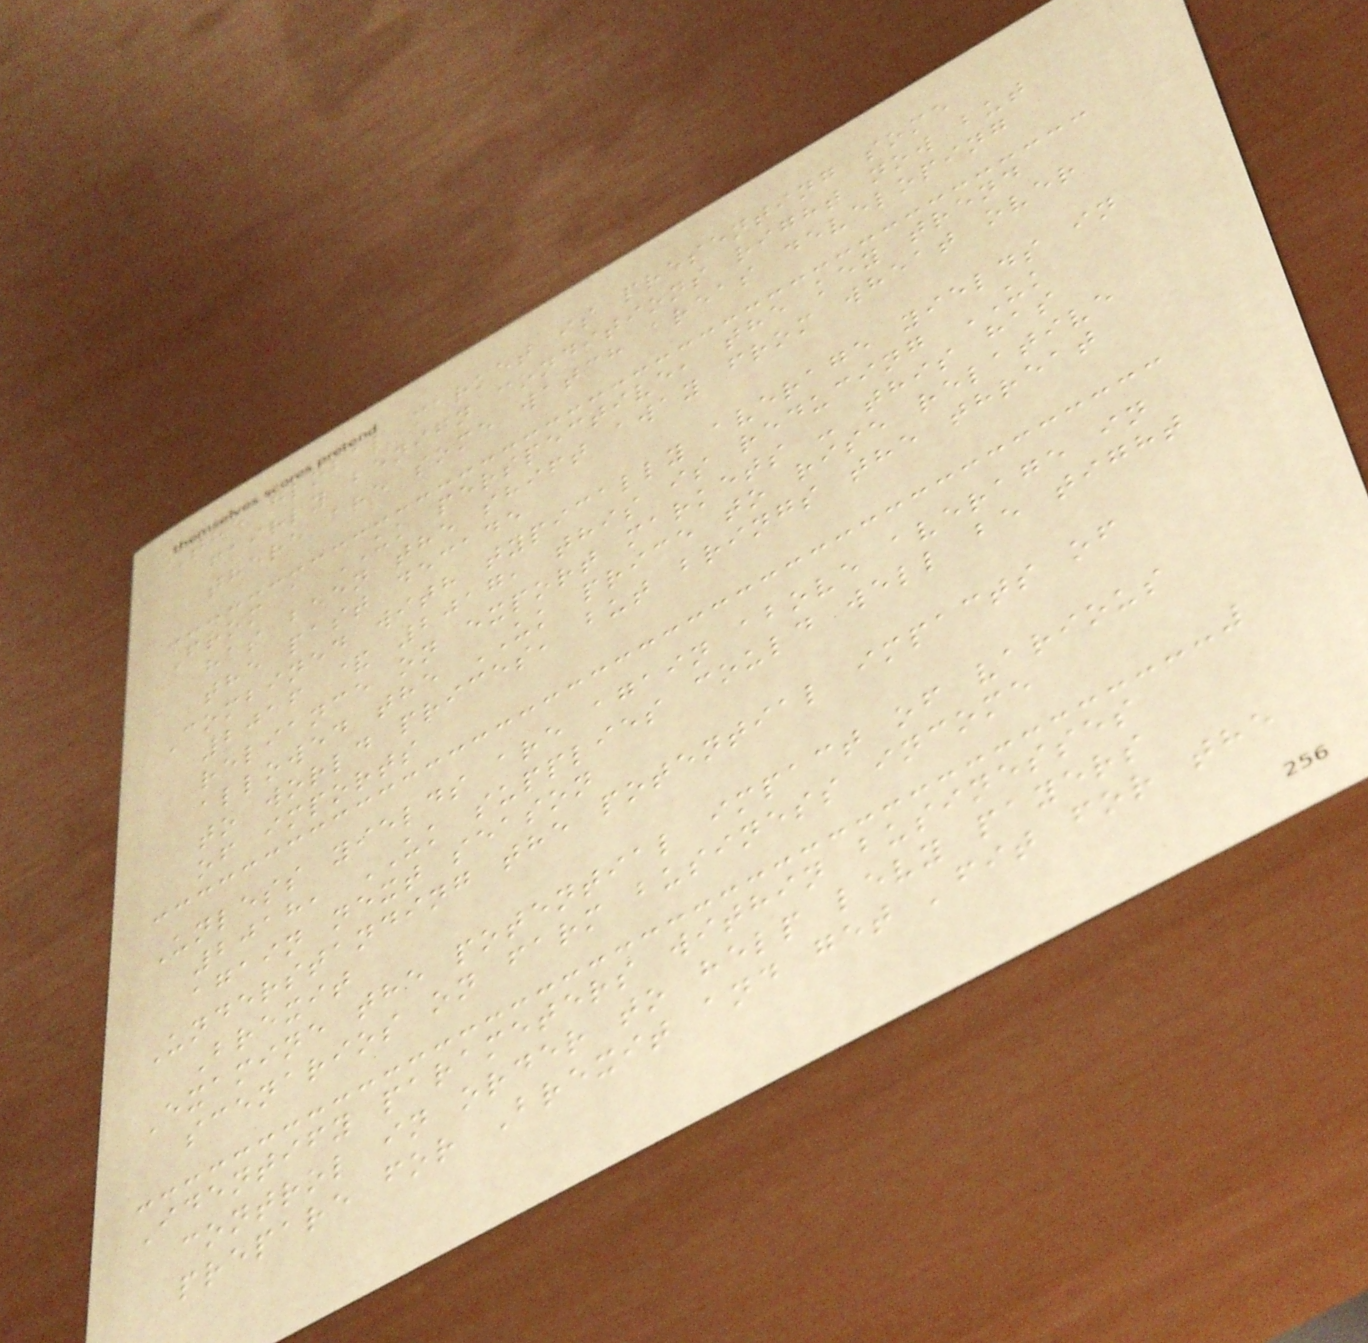The global market is presenting some
fairly benign conditions right now but
there are some watch areas developing
From a UK perspective, the key trend
has been the shift away from wheat over
the past decade
Combined with typically average yields in
2016 & 2017, this is reducing UK
reliance on export markets - this has
allowed the UK price to rise relative
to world prices, but brings the threat
of imports
Unless yields are again above average in
2018, UK supplies could well be tight
again next season
Understanding the potential impacts of
Brexit
Examine the potential impact of various
scenarios on farm business income
Identify parameters within businesses
control in order to help levy payers
prepare for Brexit and get 'fit for the
